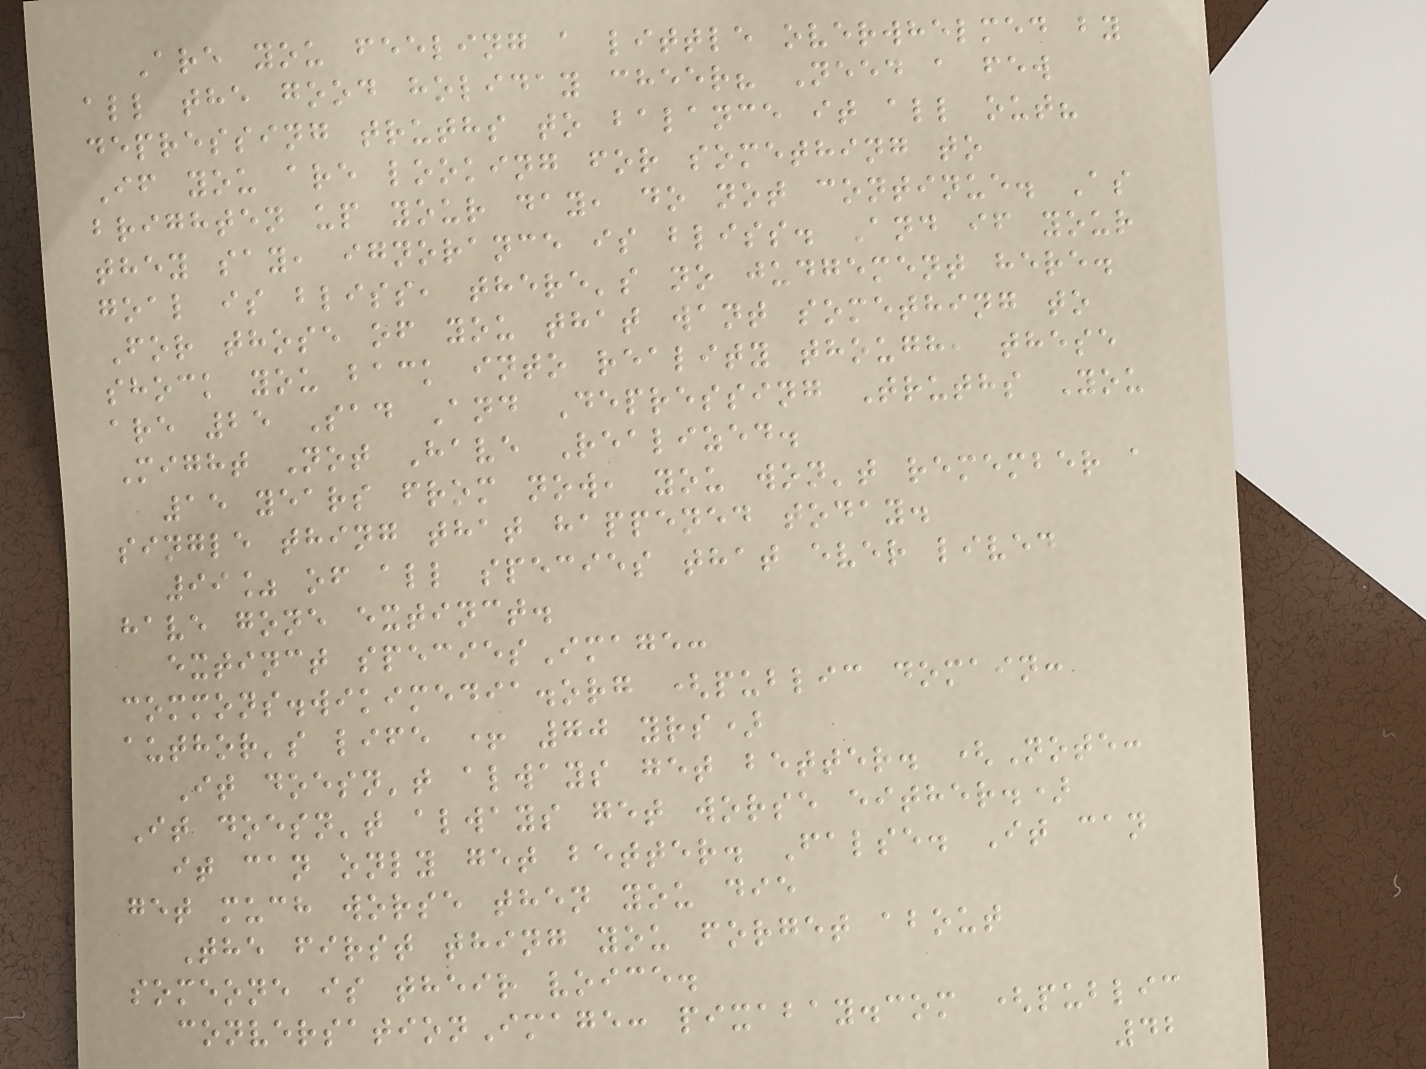Are you feeling a little overwhelmed by
all the good holiday cheer? Need a few
depressing truths to balance it all out?
If you are looking for something to
brighten up your day, do not continue. As
they say, ignorance is bliss. And if your
goal is bliss, there's no judgement here.
For those of you that want something to
shock you back into reality though, these
are 25 Sad And Depressing Truths You
Might Not Have Realized.
15 years from now, you won't remember a
single thing that happened today.
99% of all species that ever lived
have gone extinct.
extinct speciesImage:
commons.wikimedia.org (public domain:
author's life + 70 yrs)
It doesn't always get better. (Note:
It doesn't always get worse either.)
it can only get better. False. It can
get much worse then you die
The first thing you forget about
someone is their voice.
conversationImage: pixabay.com (public
42
